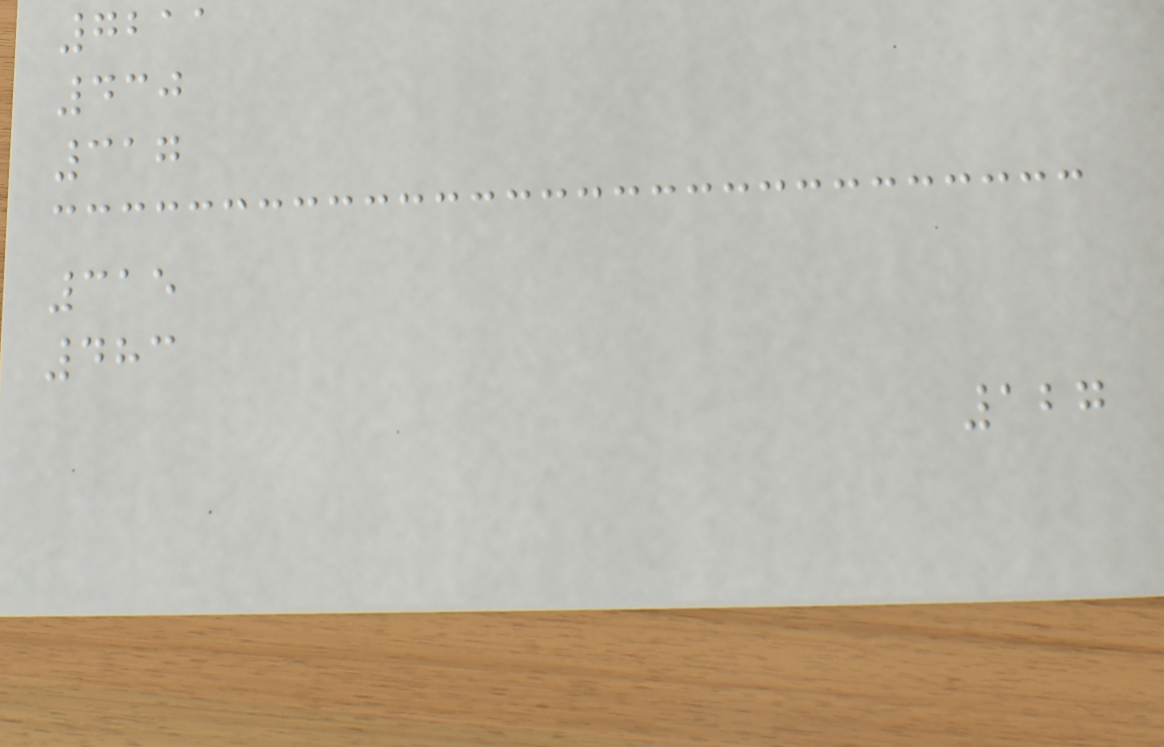7211
430
317
315
483
127
